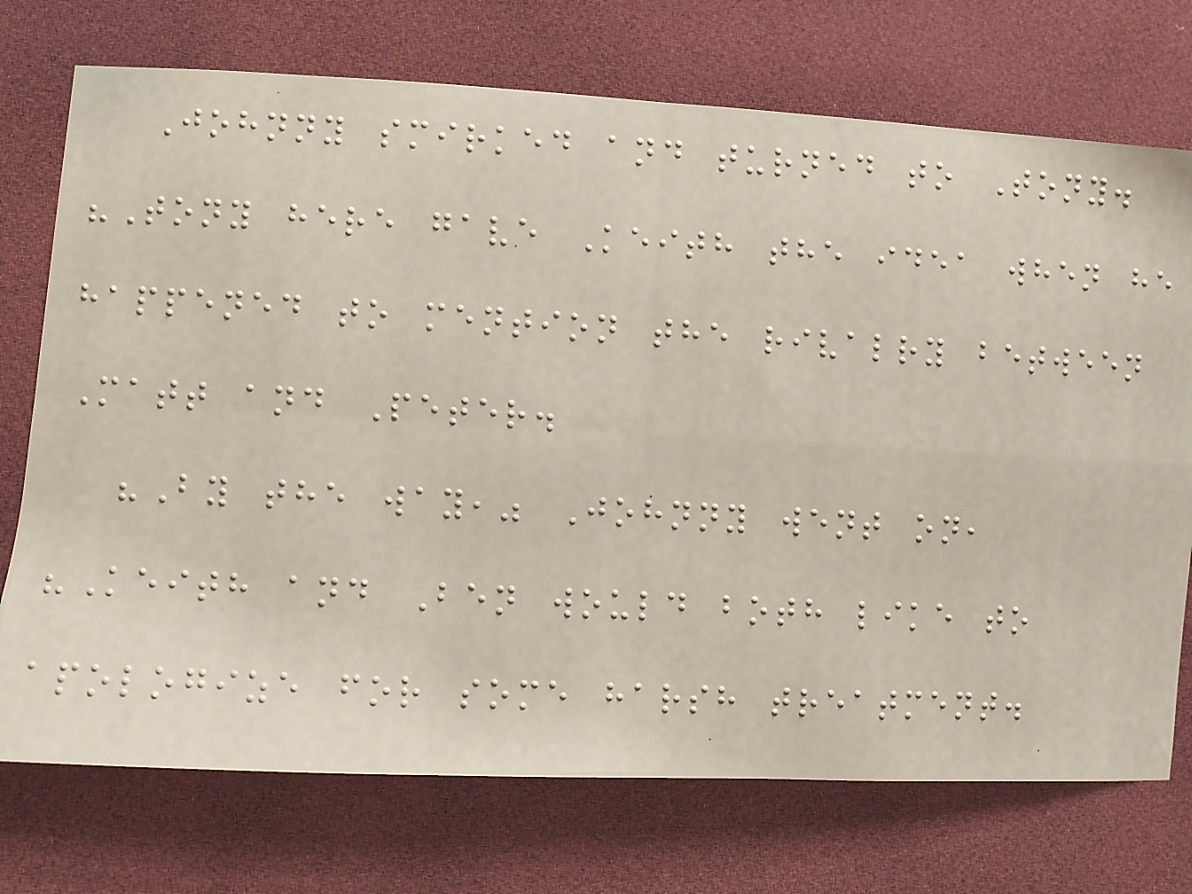Johnny smirked and turned to Tony.
"Tony here gave Keith the idea when he
happened to mention the rivalry between
Matt and Peter.
"By the way," Johnny went on,
"Keith and Ben would both like to
apologize for some harsh treatment.
